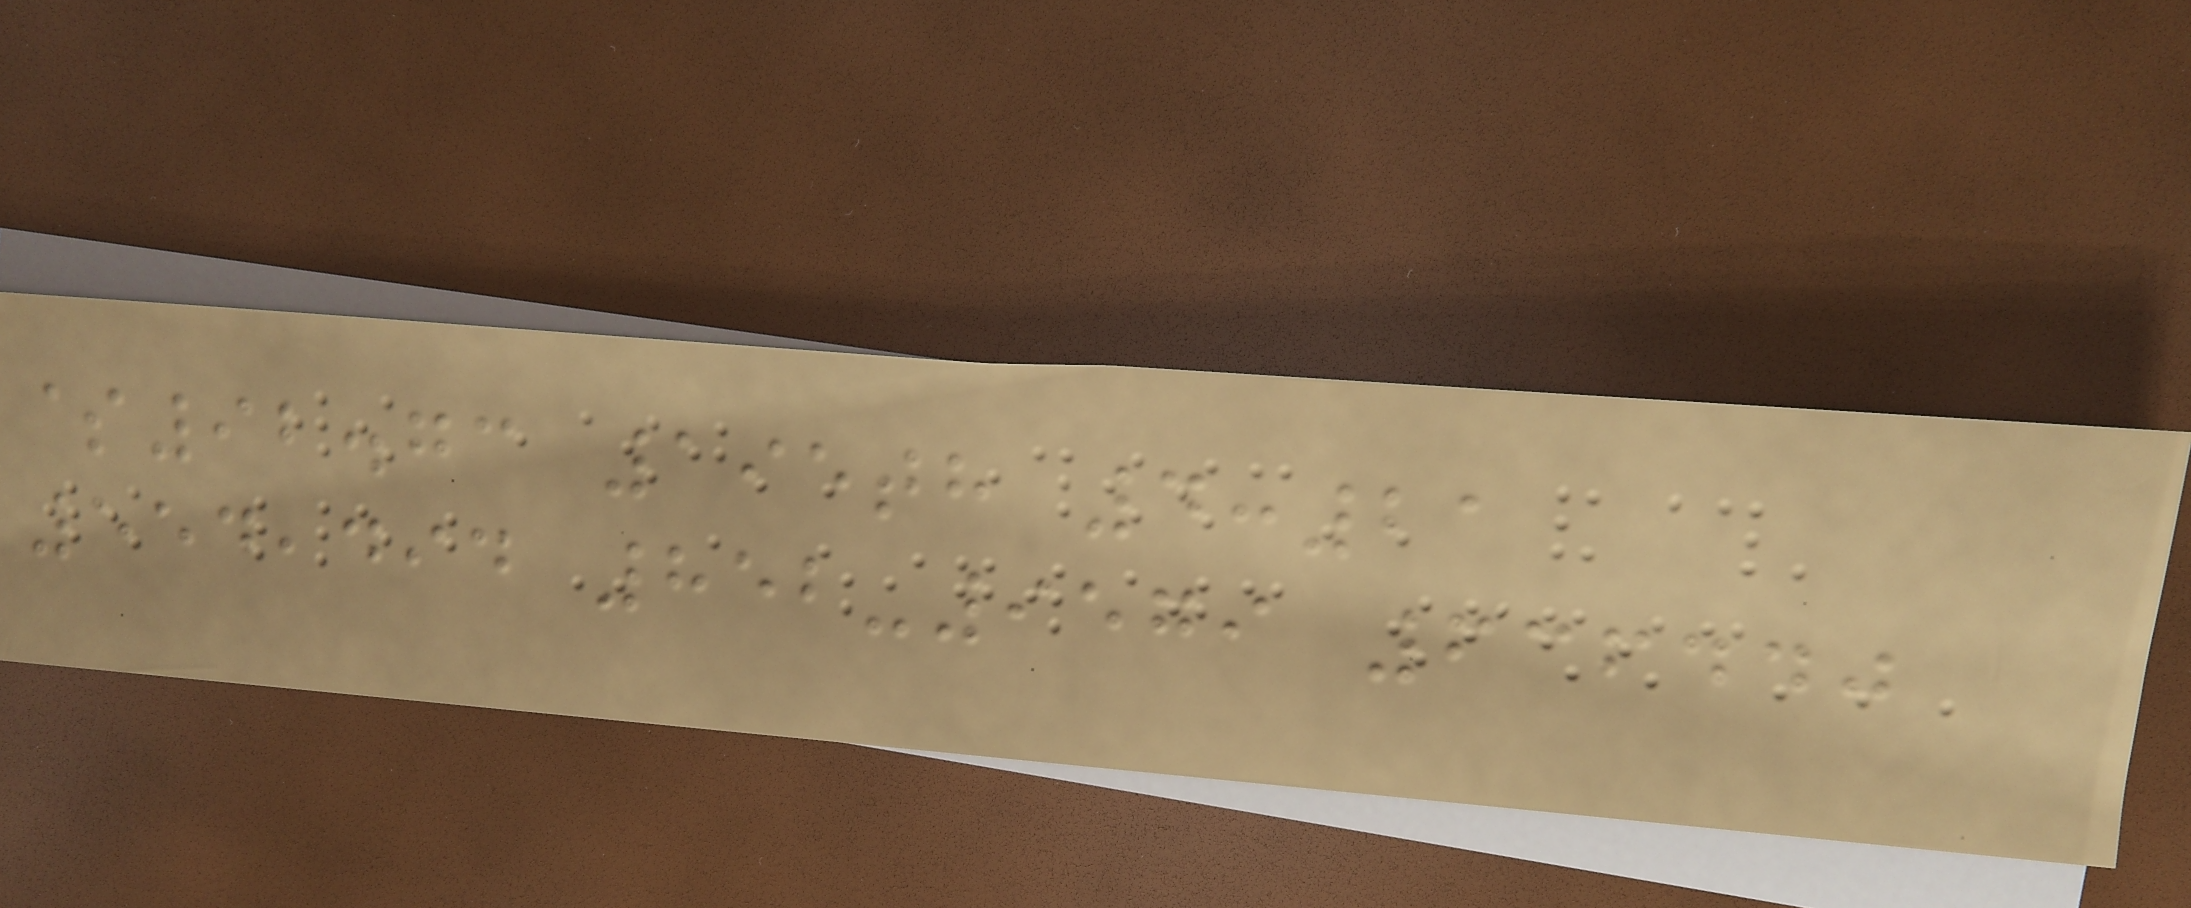$92.73 195th 4:21
554,494 852-9579 636440
